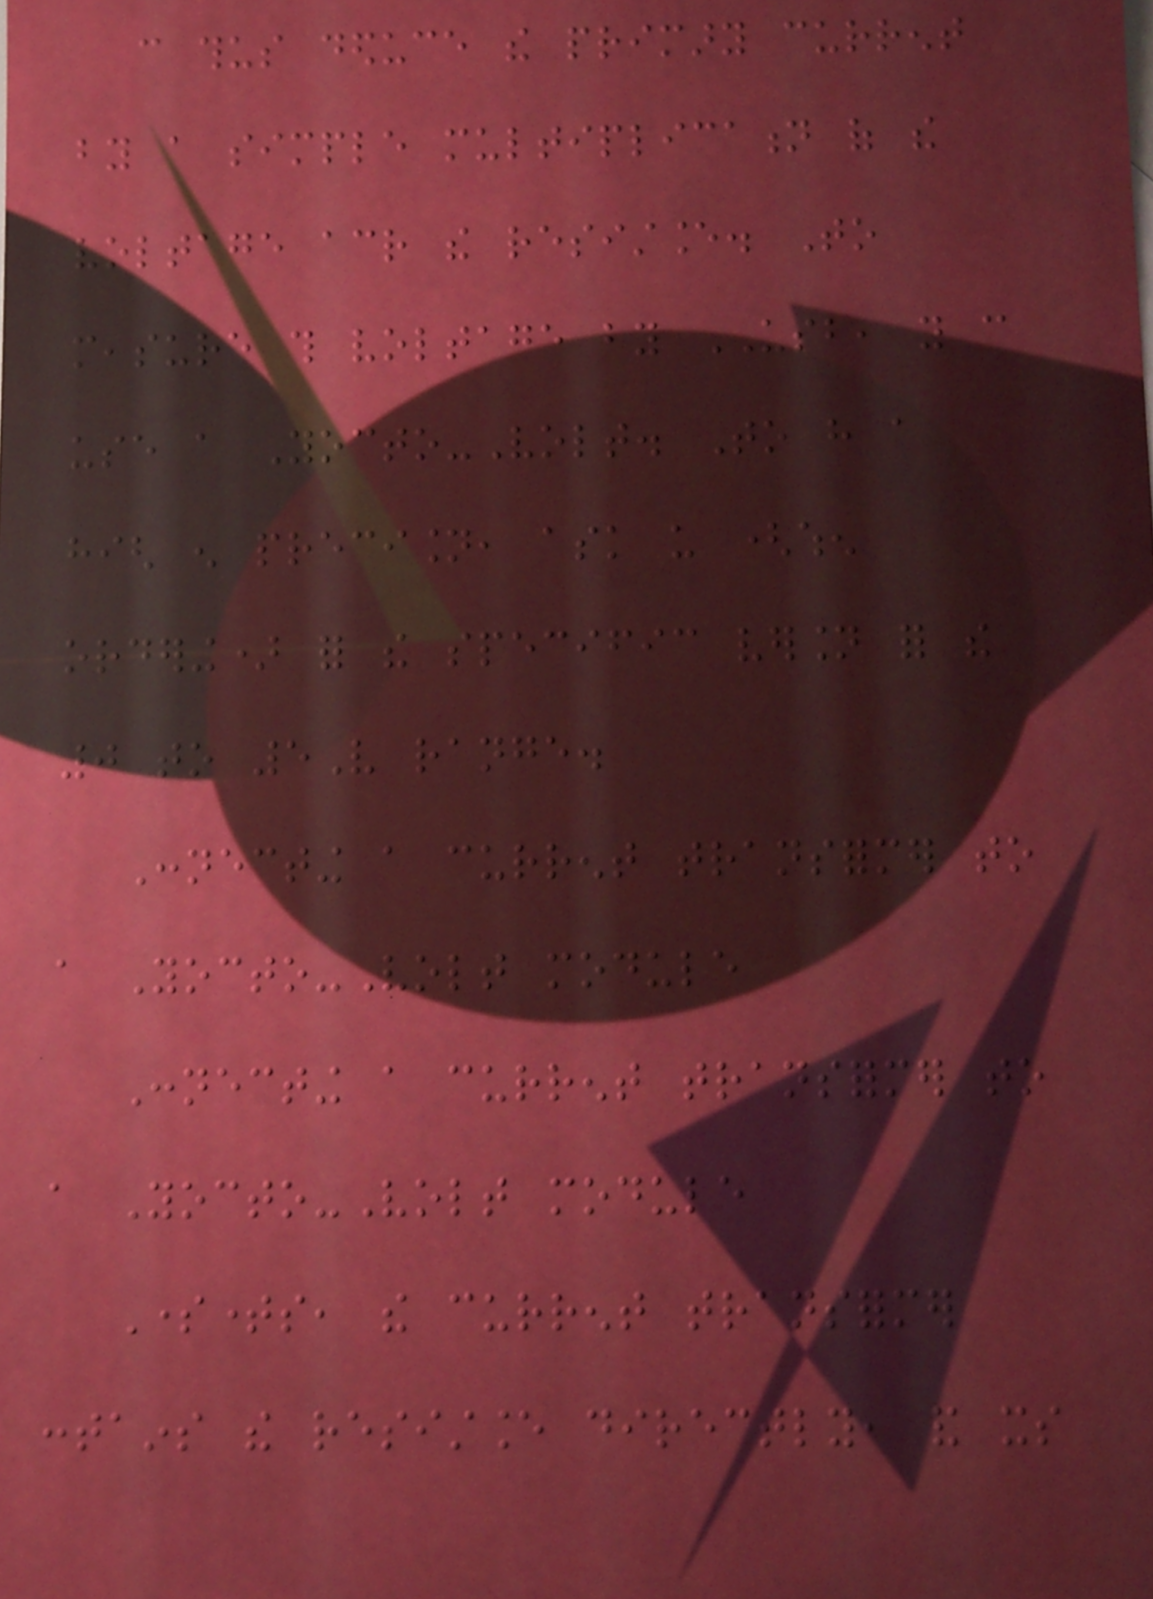can thus deduce the primary current
by a simple multiplication of the
voltage across the resistance. To
measure this voltage by USB, you can
use a Yocto-Volt. To have a
high enough precision, ask us (when
ordering) for the specific version for the
0 to 5V range.
Connecting a current transformer to
a Yocto-Volt module
Connecting a current transformer to
a Yocto-Volt module
Sometimes, the current transformer
contains the resistance directly, and its
